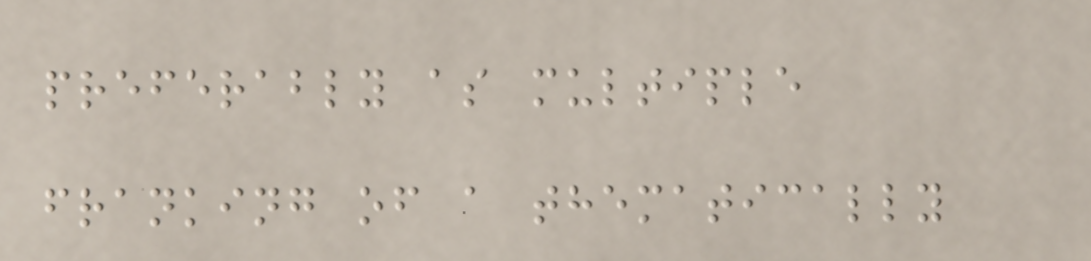preferably as multiple
franking of a thematically
